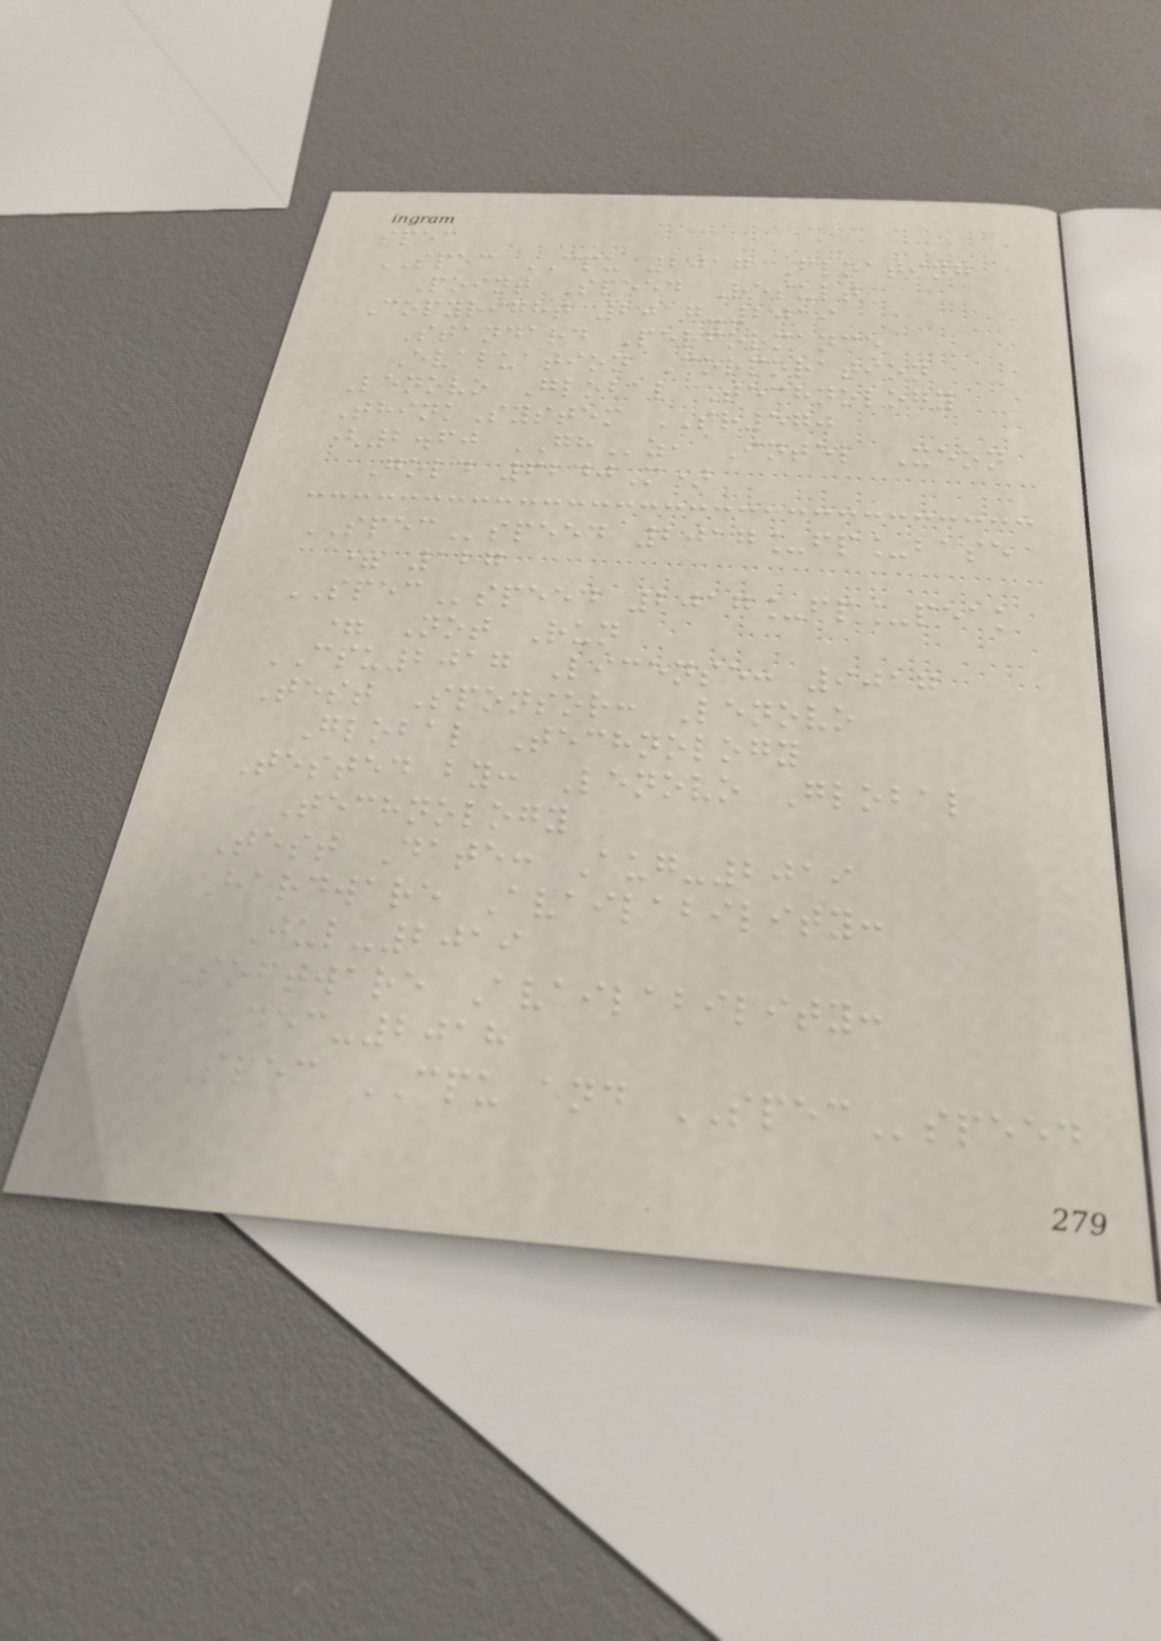spec
SPEC CPU 2017 Floating
Point Speed Result
Copyright 2017-2019
Standard Performance
Evaluation Corporation
Lenovo Global Technology
ThinkSystem SR570
(2.60 GHz, Intel Xeon
Gold 6240M)
SPECspeed 2017_fp_base
= 127
SPECspeed 2017_fp_peak
= Not Run
CPU2017 License: 9017
Test Sponsor: Lenovo
Global Technology
Tested by: Lenovo Global
Technology
Test Date: Aug-2019
Hardware Availability:
Jul-2019
Software Availability:
Dec-2018
SPEC CPU and SPECspeed
